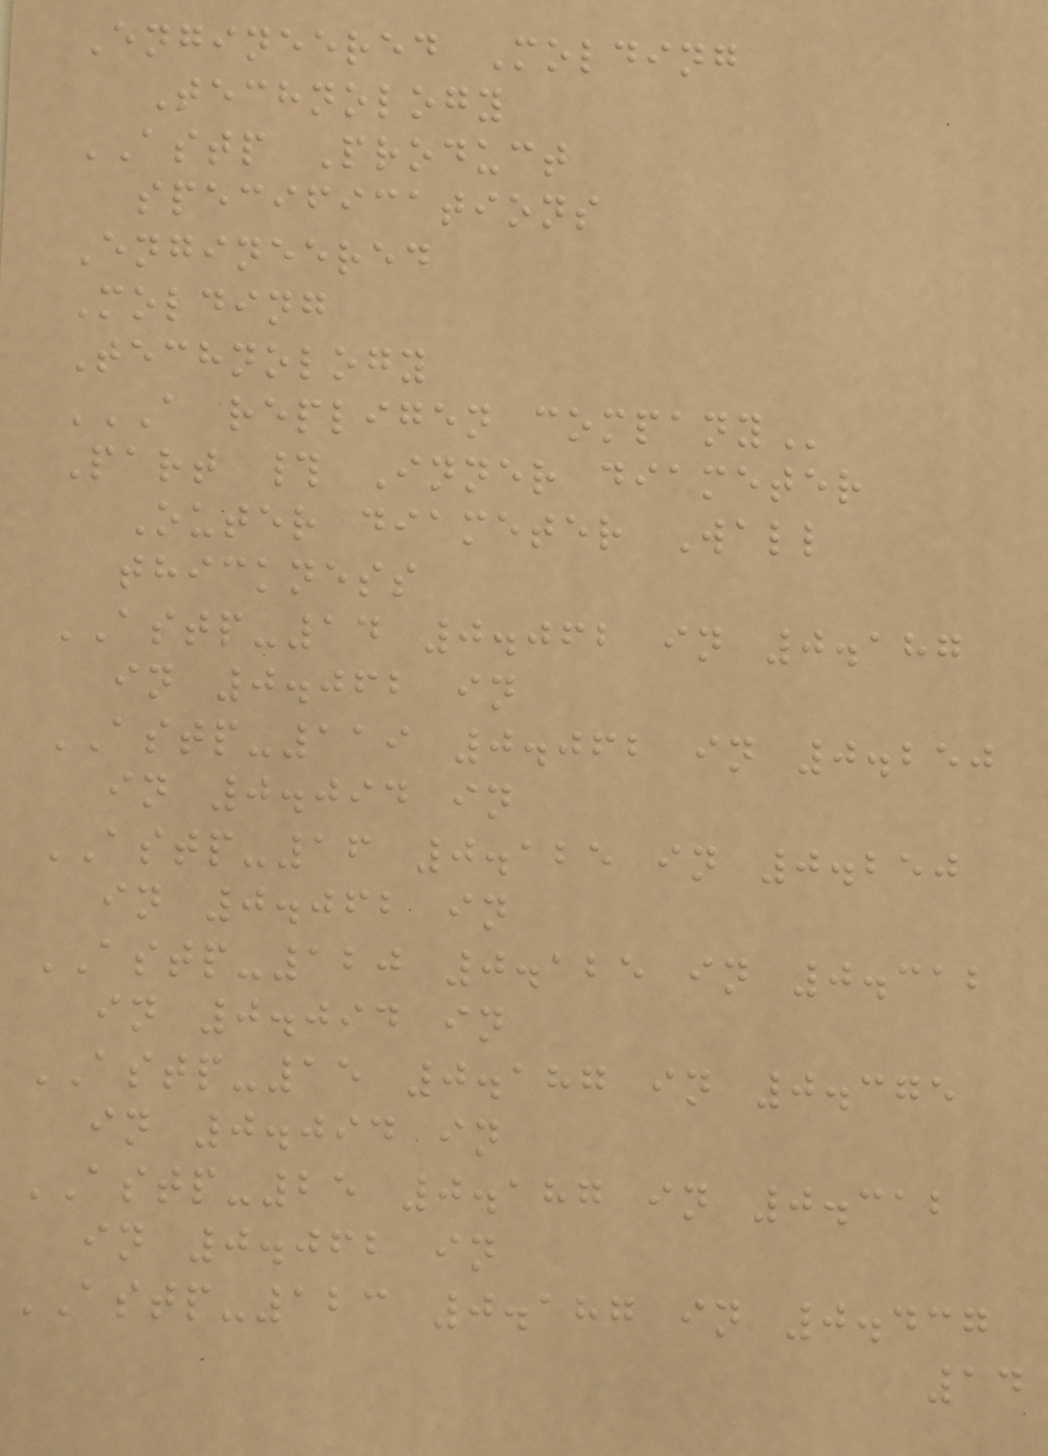Engineered Molding
Technology
ASTP Product
specifications
Engineered
Molding
Technology
A REPLIGEN COMPANY
Part # Inner diameter
Outer diameter Wall
thickness
ASTP-14 0.062 in 0.187
in 0.062 in
ASTP-119 0.062 in 0.250
in 0.094 in
ASTP-16 0.125 in 0.250
in 0.062 in
ASTP-120 0.125 in 0.312
in 0.094 in
ASTP-15 0.187 in 0.375
in 0.094 in
ASTP-25 0.187 in 0.312
in 0.062 in
ASTP-123 0.187 in 0.437
14
